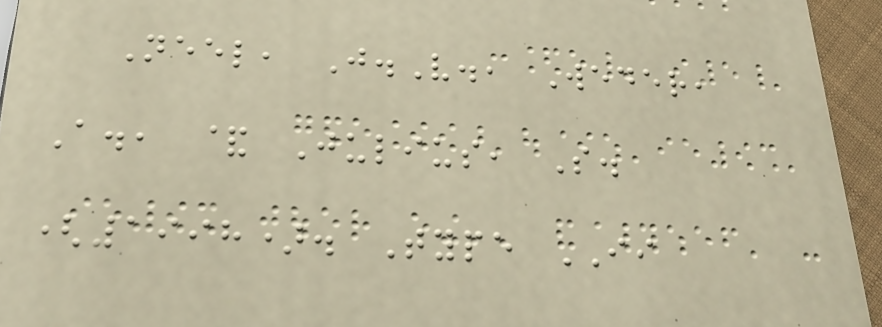Neel, J.V., Weder,
A., & Julius, S.
(1998). Type II
